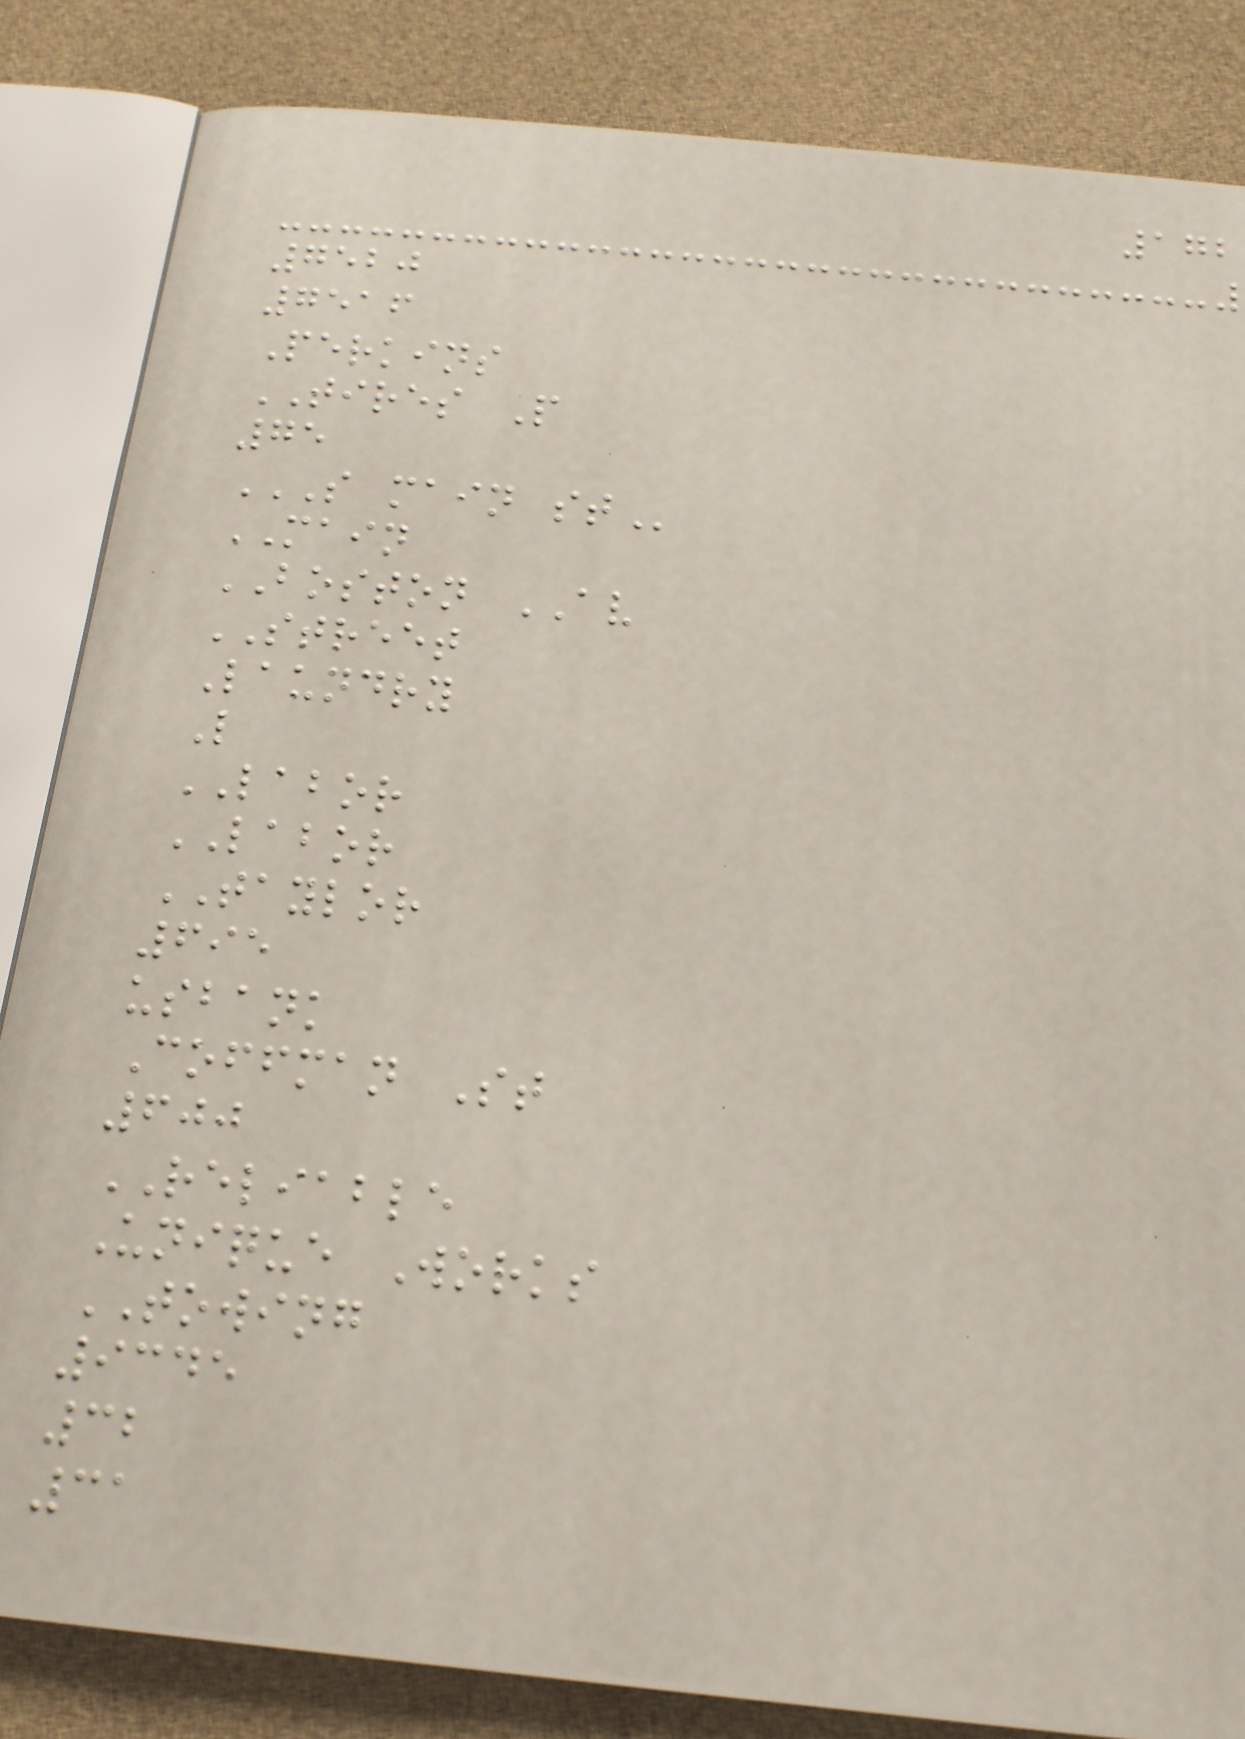172
7520
7516
Perkins
TIRES P
75
S MAIN ST
MAIN
BOSTON AV
STREET
Laundry
L
LABOR
LABOR
TAYLOR
695
usbank
Coffman St
600
RELIABLE
Unique Works
TOWING
9345
32
31
